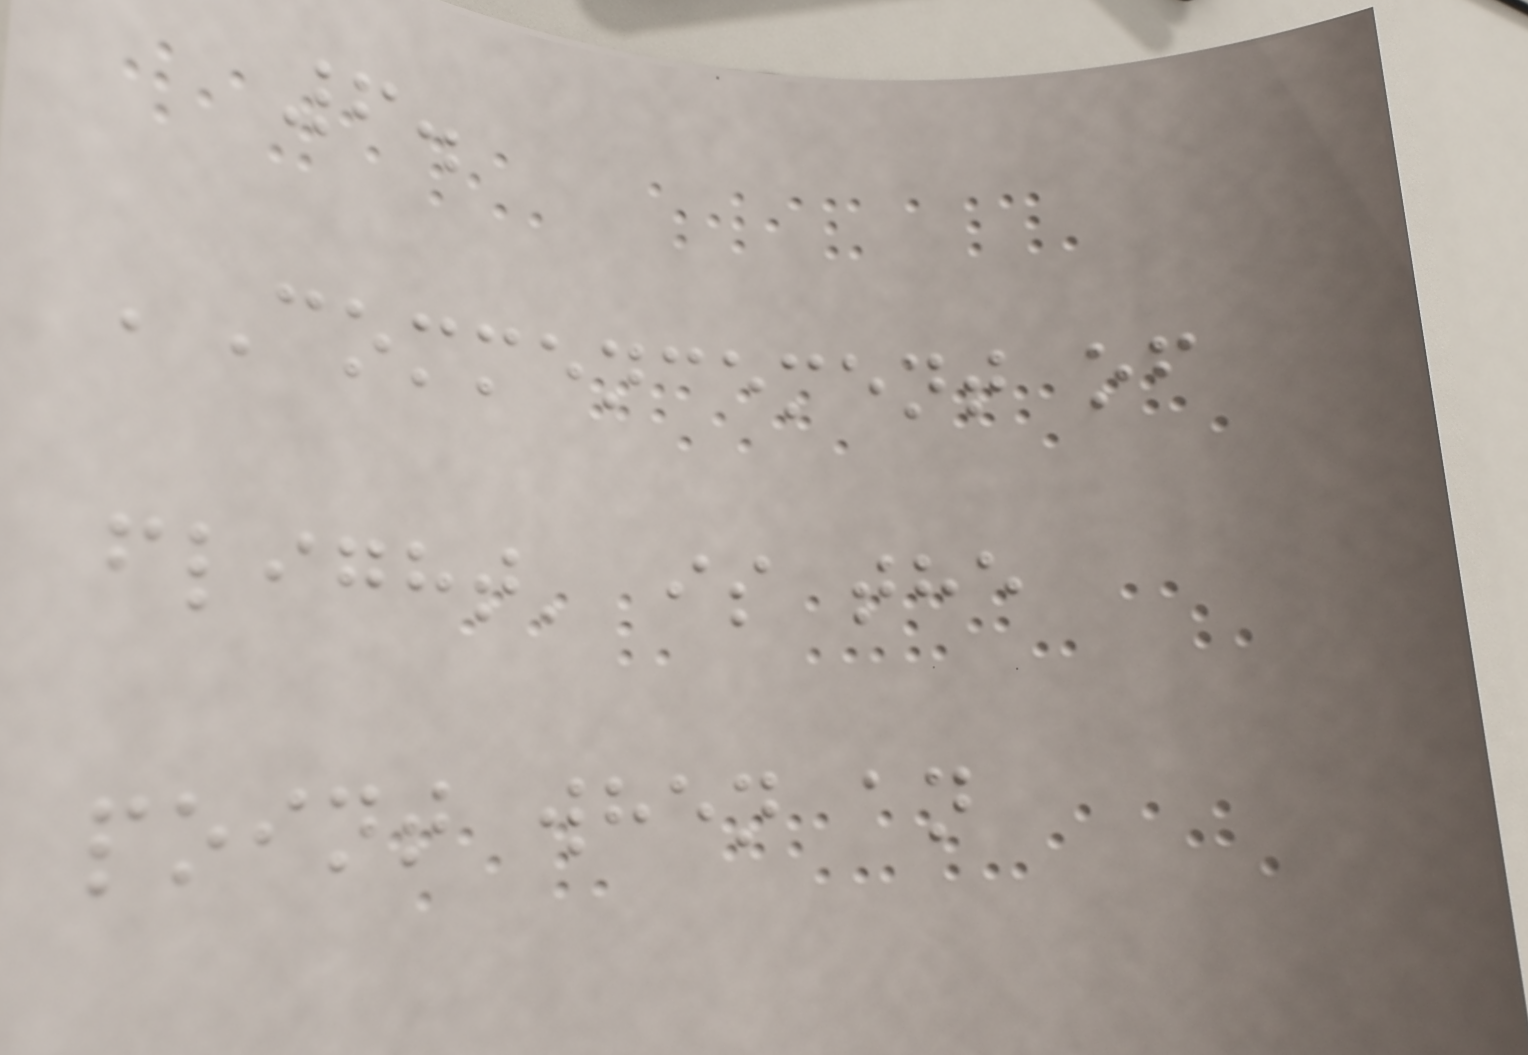6.
'Commencement of
flight' is the
point when an
